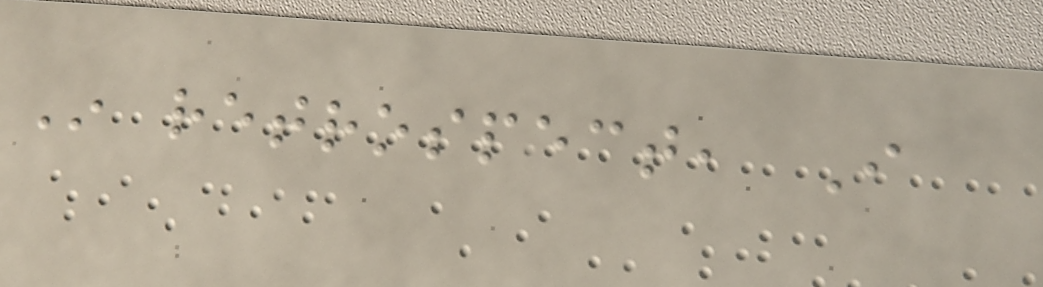In retrospect, I
